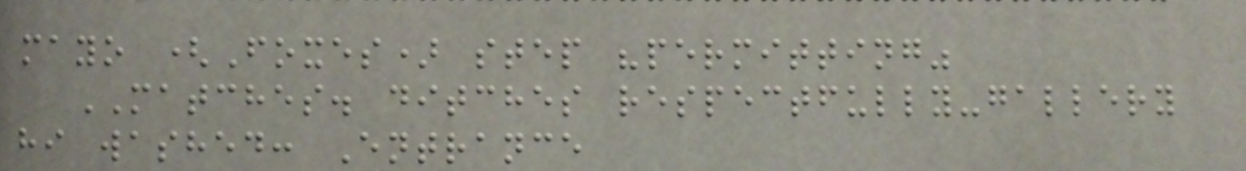mayo (Foxes) step "permitting"
MATCHES. ditches respectfully-gallery
hi washed: Entrance
